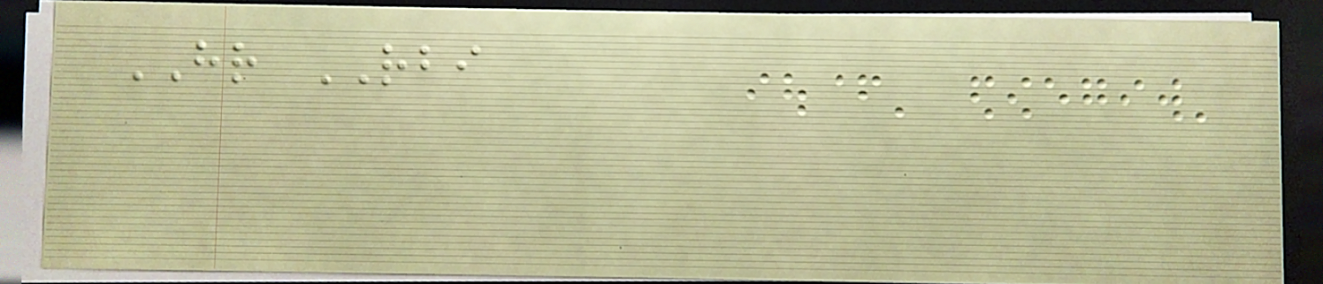HR RBI
